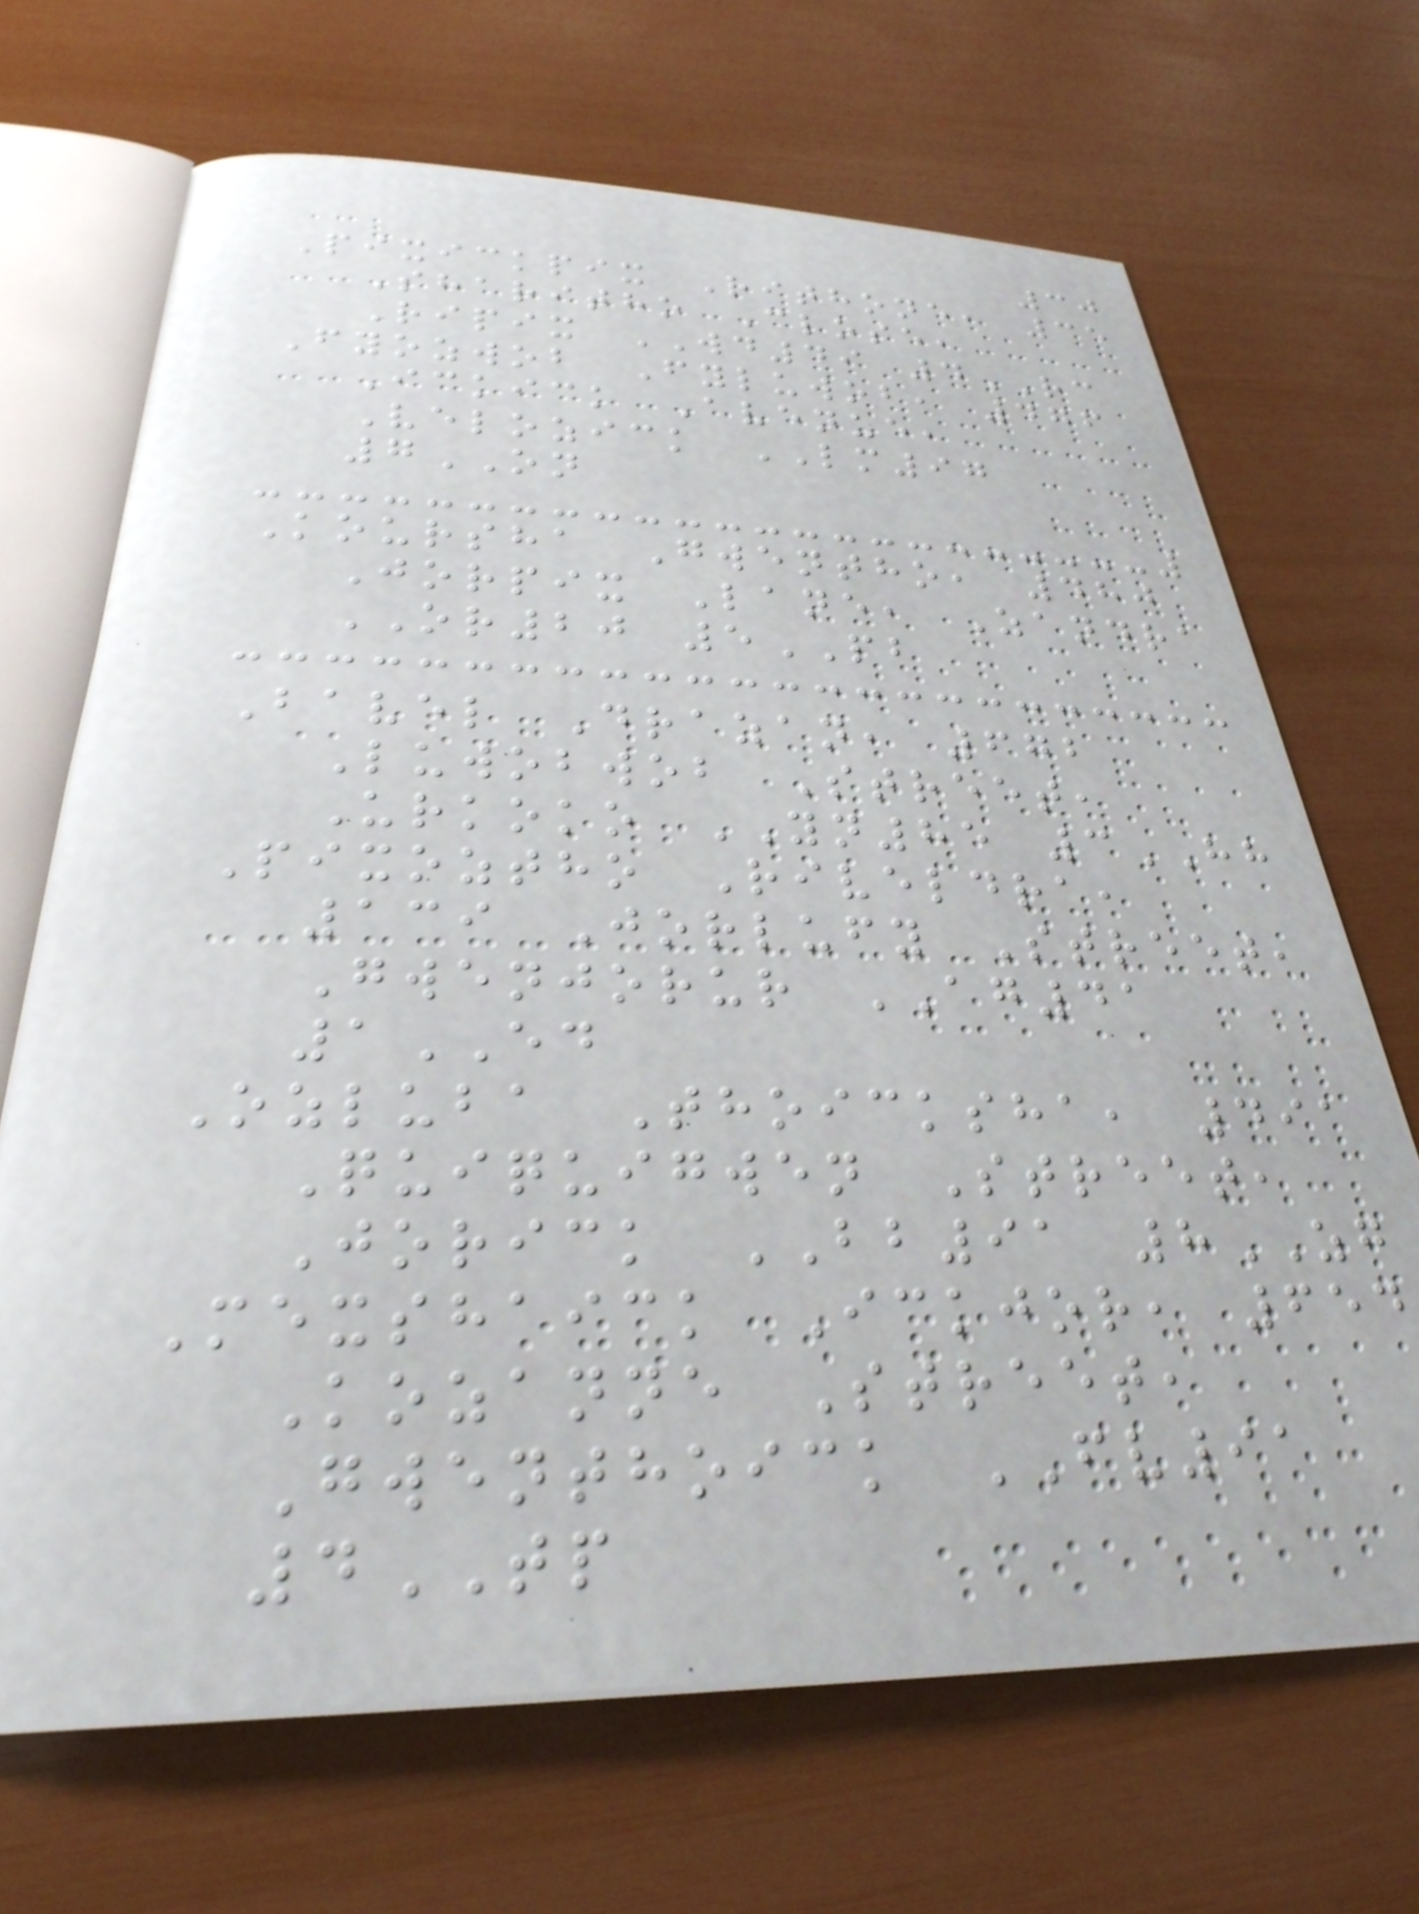30
Pixickpix Rithone, 35
Sharitho Close,
Ripix WD49 4RC
Fyozwob Fyluwob, 476
Ickick Avenue,
Velozick LM97
7ON
Koursha Gwentho, 480
Jorpix Lane, Zandra
OR20 5PB
Bavel Drazan, 672
Luwobwob Street,
Urkoko YN85 3HH
Pixoztho Riveldra,
139 Jorlufy Street,
Gwenjorur AG41
1ED
Ozluba Thoicksha, 491
Quiquigwen Street,
Jorick BB91 8ZG
Mexshaick Ickjor, 654
Kozanne Street,
Gwenthoick FV91
4TP
